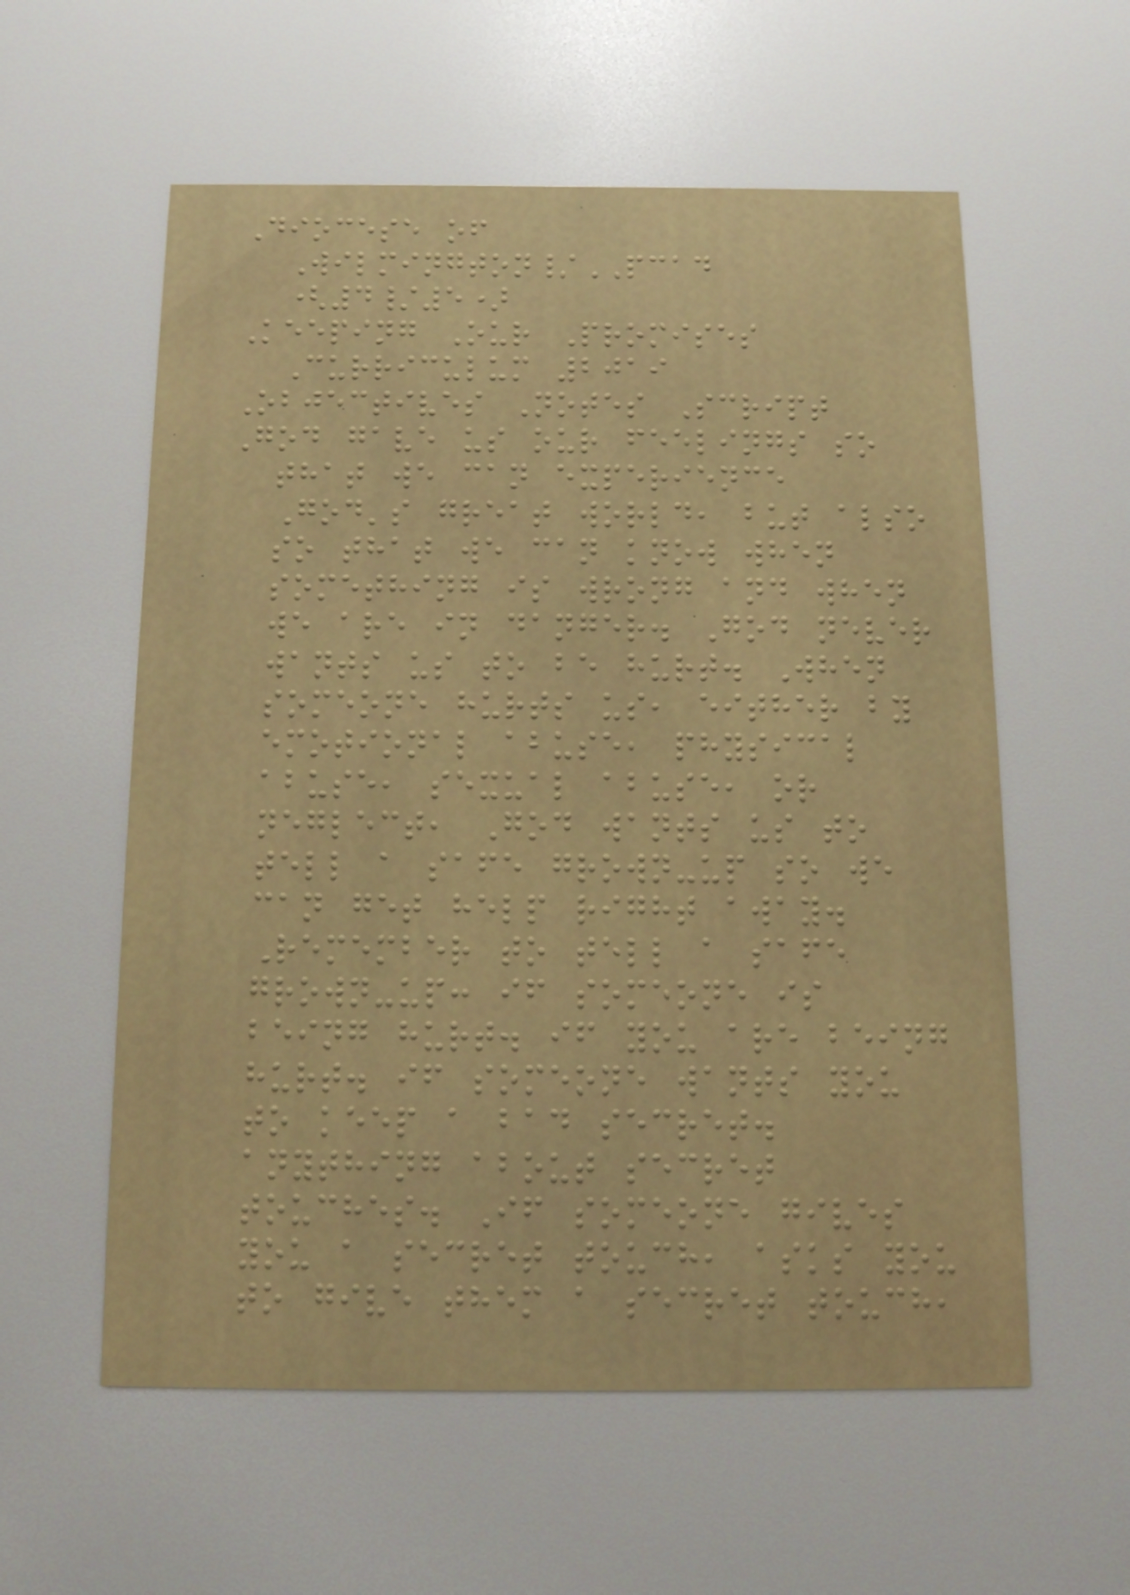Diocese of
Wilmington/PCAD
(4/5)
Keeping Our Promises
Curriculum 2019
Objectives Notes Script
God gave us our feelings so
that we can experience
God's great world, but also
so that we can know when
something is wrong and when
we are in danger. God never
wants us to be hurt. When
someone hurts us, either by
emotional abuse, physical
abuse, sexual abuse, or
neglect, God wants us to
tell a safe grown-up so we
can get help right away.
Remember to tell a safe
grown-up: if someone is
being hurt. if you are being
hurt. if someone wants you
to keep a bad secret.
anything about secret
touches. If someone gives
you a secret touch, asks you
to give them a secret touch,
